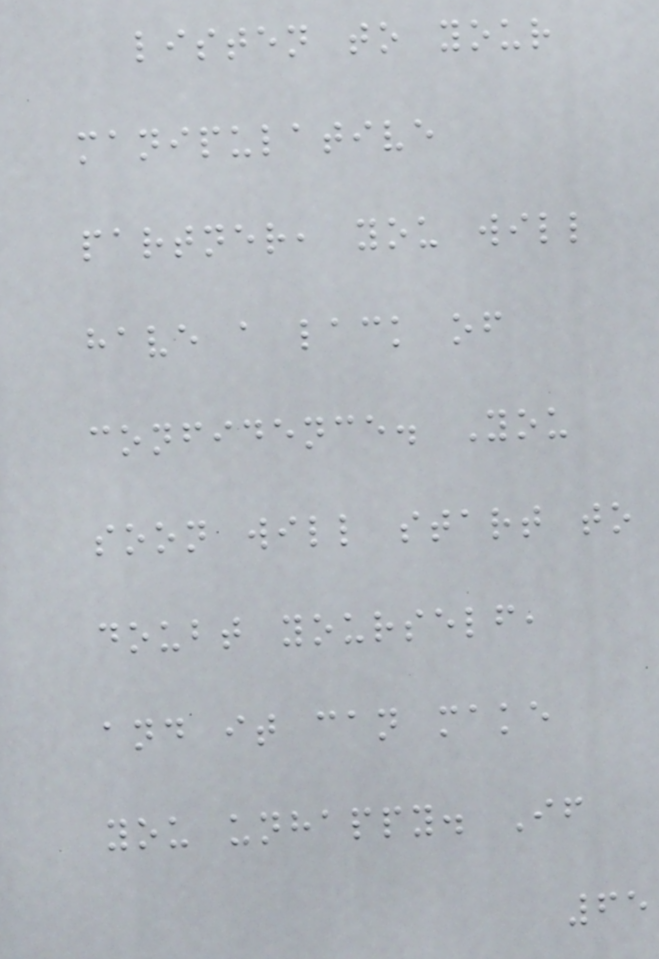listen to your
manipulative
partner, you will
have a lack of
confidence. You
soon will start to
doubt yourself,
and it can make
you unhappy. If
65
